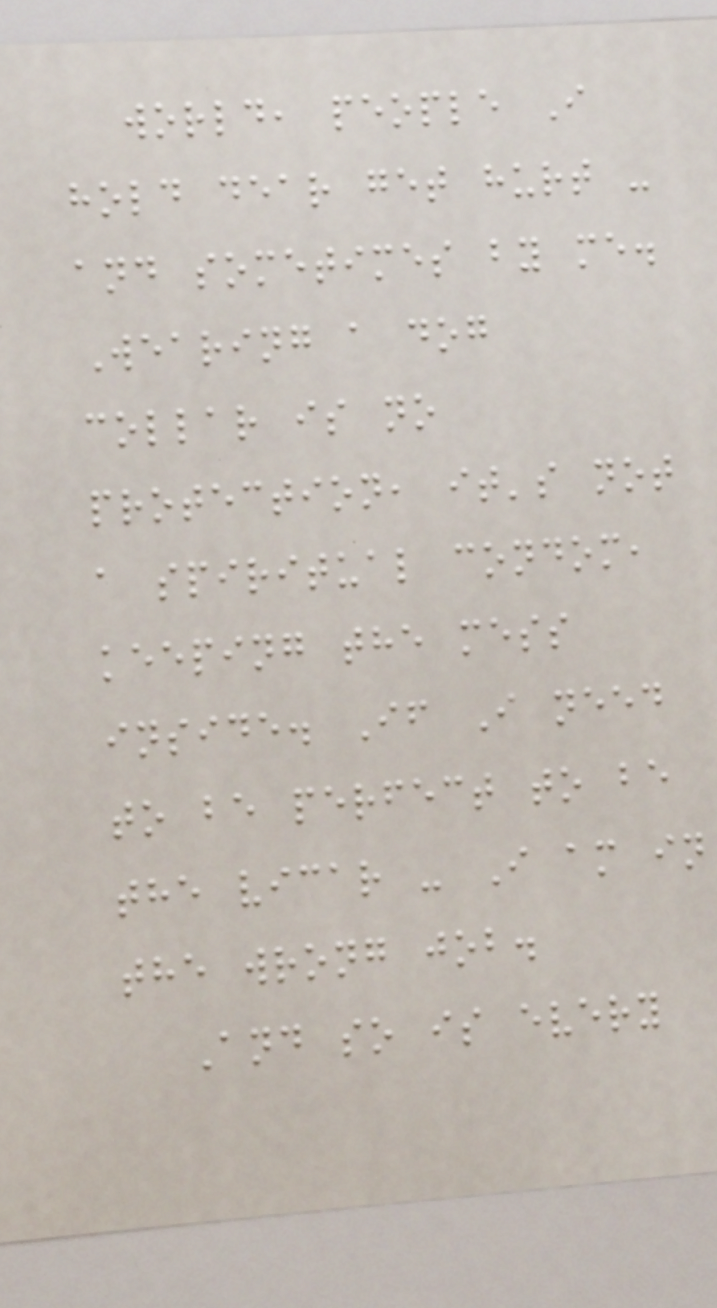world, people I
hold dear get hurt -
and sometimes by me.
Wearing a dog
collar is no
protection, it's not
a spiritual condom,
keeping the mess
inside. If I need
to be perfect to be
the vicar - I am in
the wrong job.
And so is every
